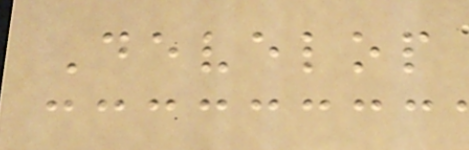Develop
